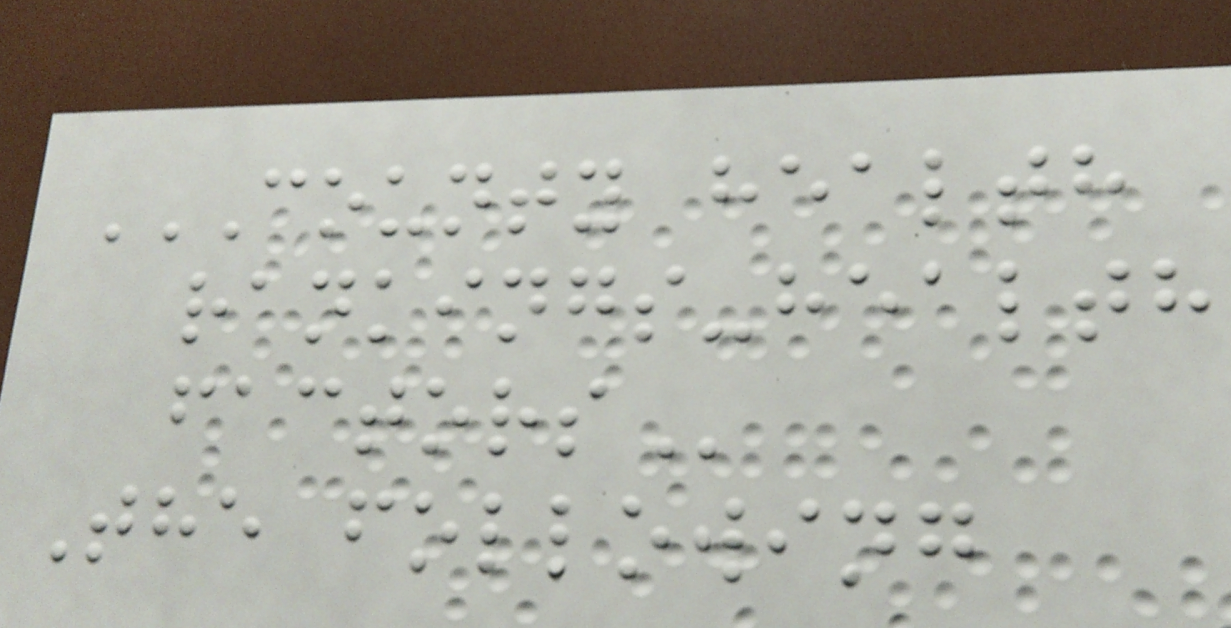COUNTY HEALTH
RANKINGS-HEALTH
FACTORS
The following
